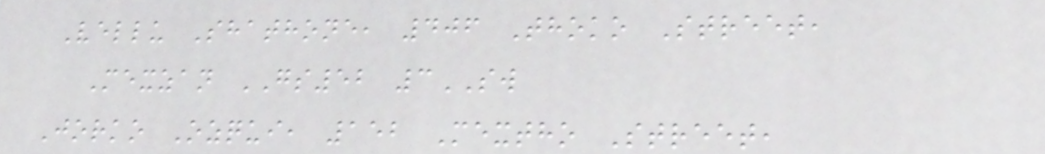Vellu Shathone, 406 Thoko Street,
Mexzan GS52 3SW
Jorko Ozqui, 152 Mextho Street,
